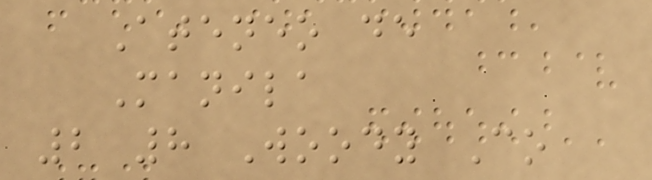Ateneo de
Manila
2 8 Woody Co
